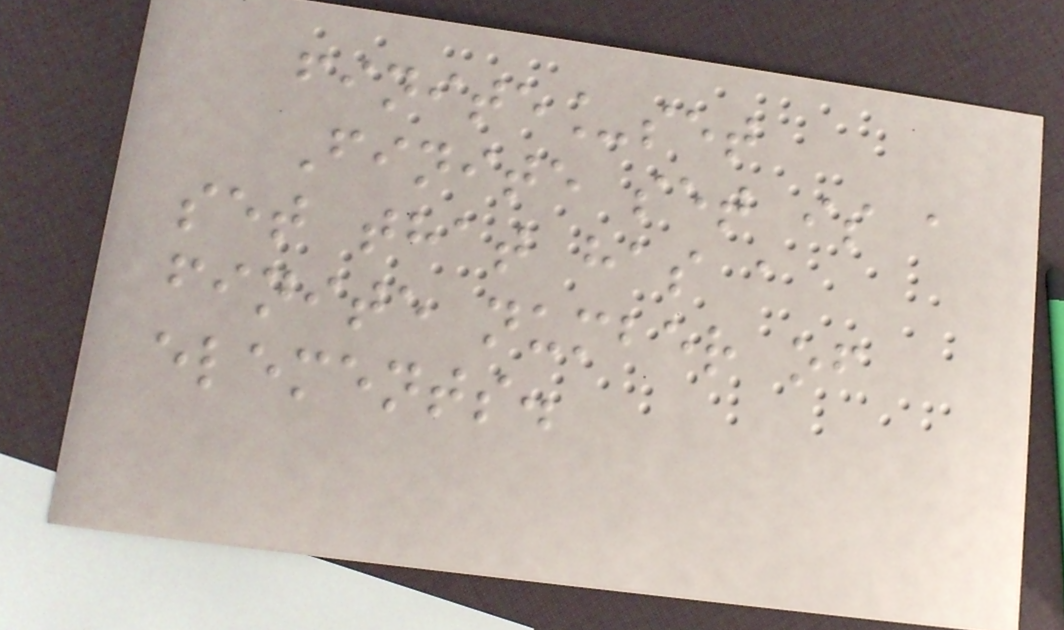finite_set
Finite set is a
set that has a
finite number of
elements.
